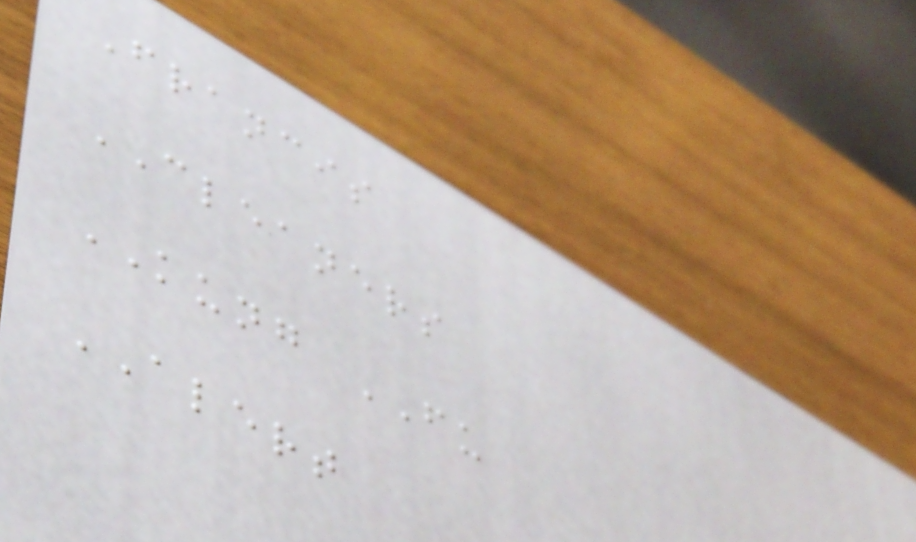Francis
CLEANERS
KUNG FU
ALERT
